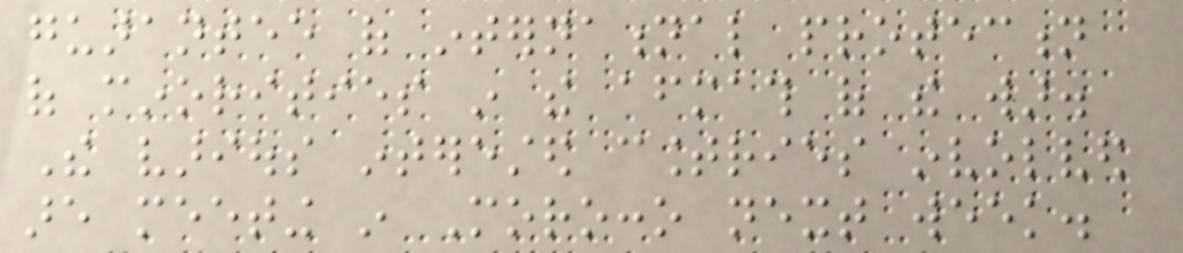guarantee of international protection
of minorities in the aftermath of the war.
The various interested countries involved
are meeting in Morocco next week.
